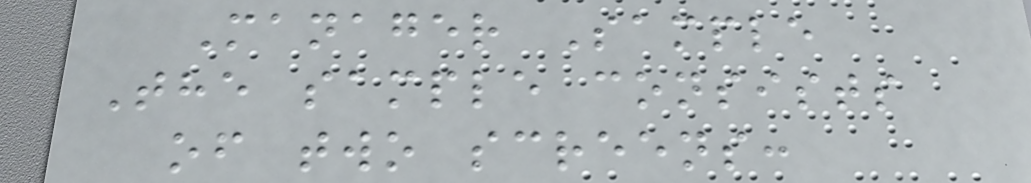Manager Sample
The sample consists
of two screens:
